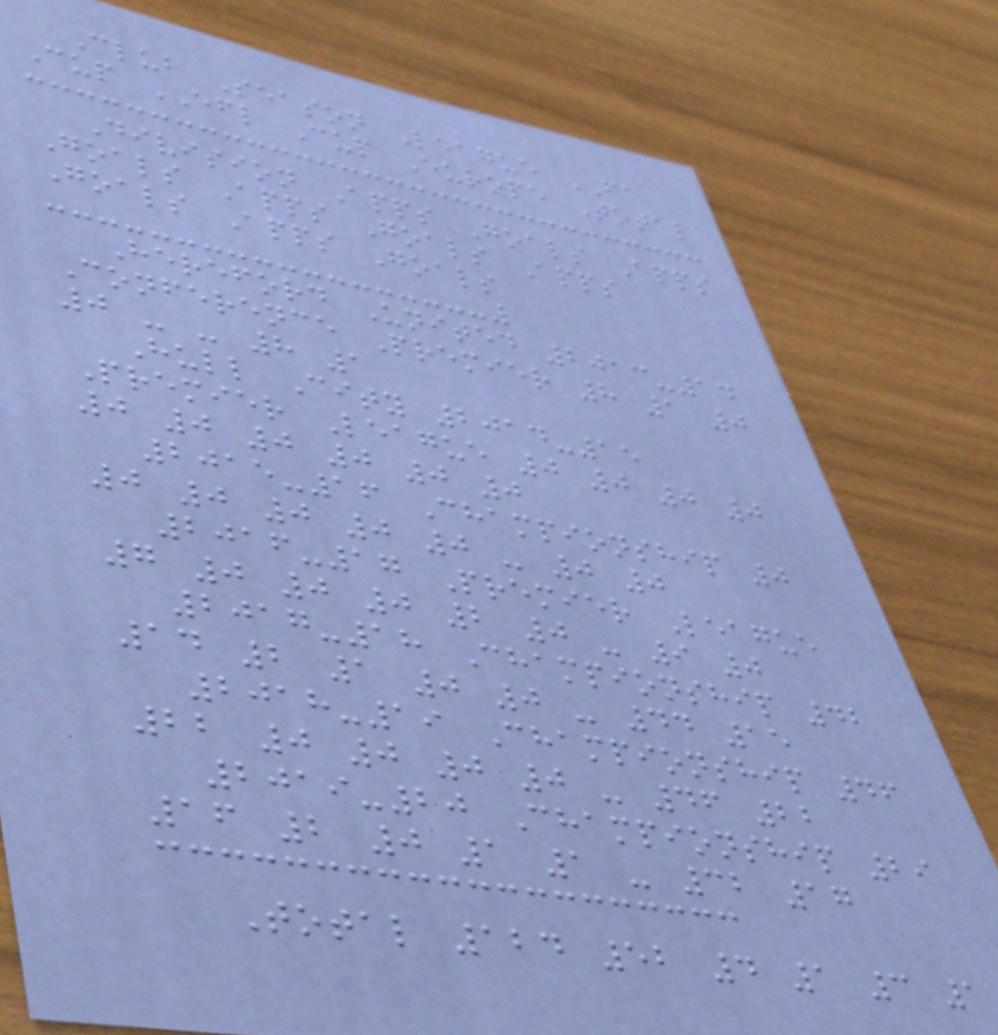Club Season League FA
Cup EFL Cup Europe Total
Division Apps Goals Apps
Goals Apps Goals Apps
Goals Apps Goals
Hereford United 2013-14
Conference Premier 8 1 0
0 - - 8 1
Hull City 2014-15
Premier League 0 0 0 0
0 0 0 0 0 0
2015-16 Championship 0
0 0 0 0 0 - 0 0
2016-17 Premier League
7 0 0 0 2 0 - 9 0
2017-18 Championship 42
14 2 1 0 0 - 44 15
2018-19 Championship 46
22 0 0 0 0 - 46 22
2019-20 Championship 29
16 2 0 1 1 - 32 17
Total 124 52 4 1 3 1
